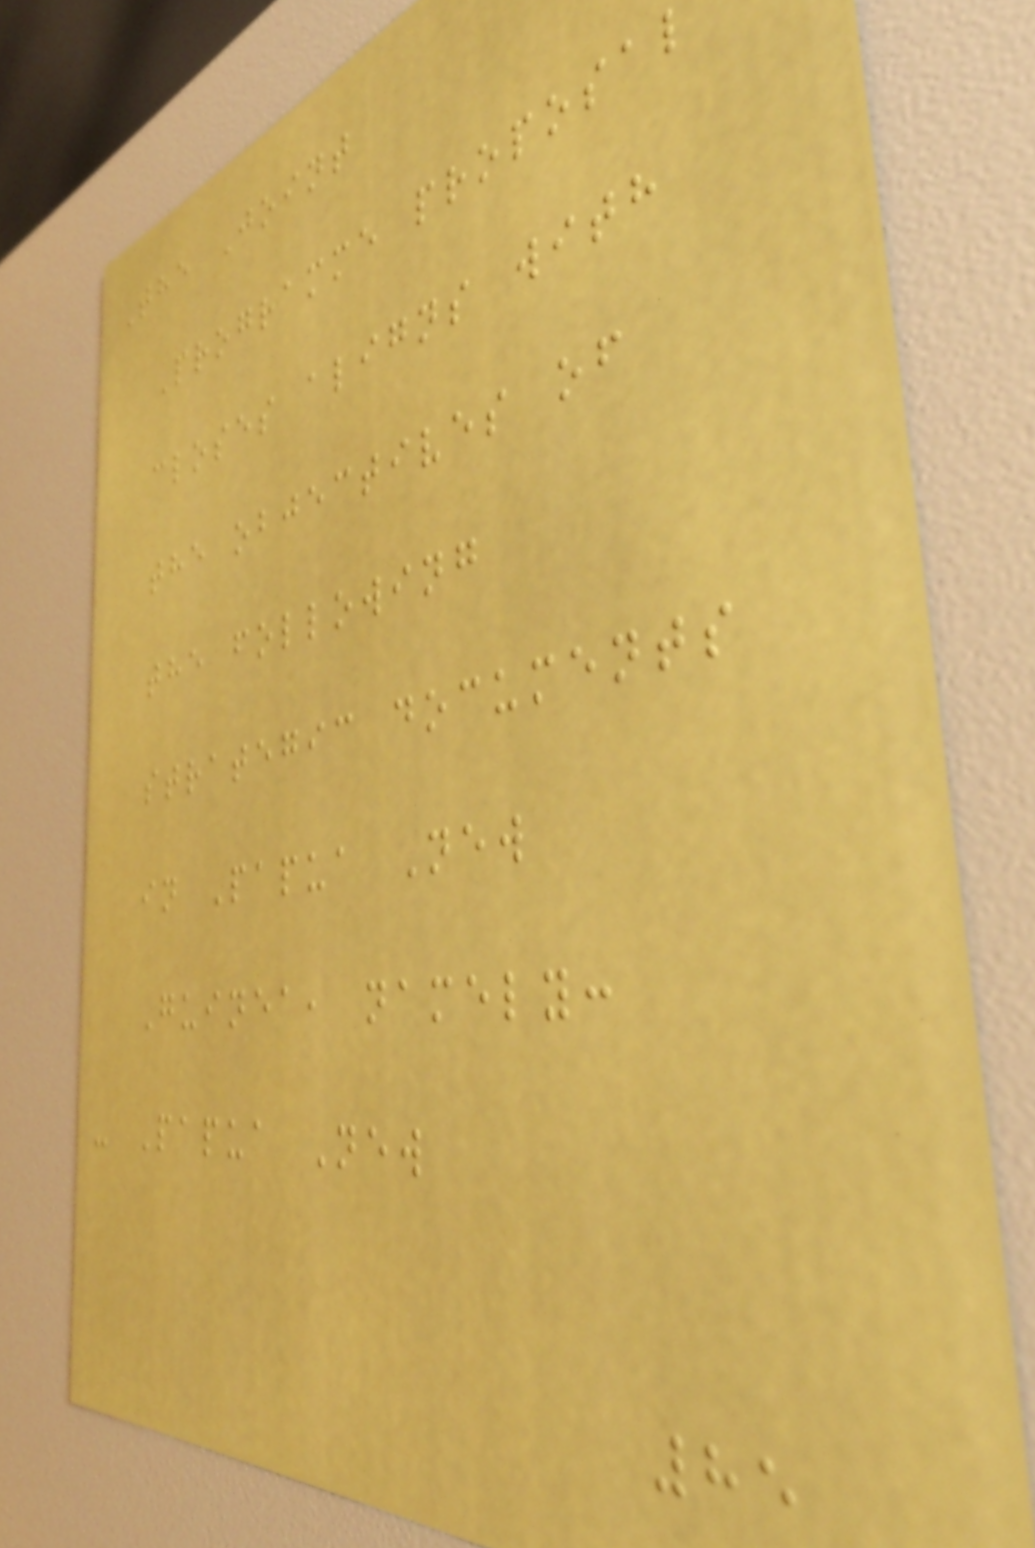The Joint
Programme proposal
closes aligns with
the objectives of
the following
strategic documents
in Papua New
Guinea, namely:
- Papua New
85
